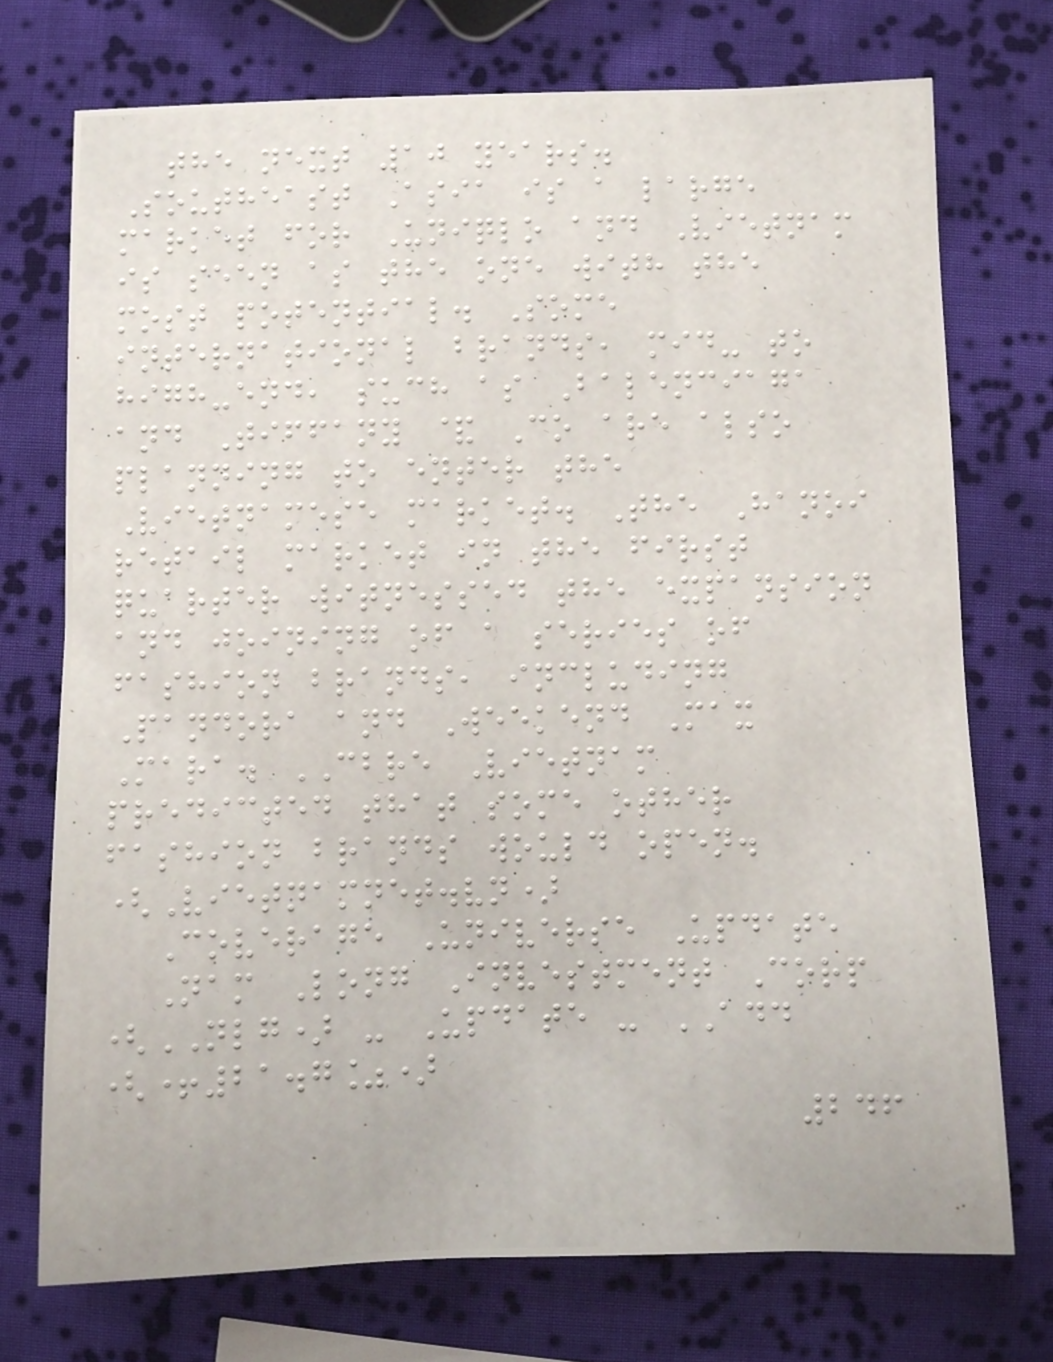the next 10 years.
Southeast Asia is a large
market for Uniqlo and Vietnam
is seen as the one with the
most potential. Some
international brands, mid- to
high-end, such as Balenciaga
and Tiffany & Co are also
planning to enter the
Vietnamese market. The Hanoi
retail market in the first
quarter witnessed the expansion
and joining of a series of
fashion brands, including
Pandora and Weekend Max
Mara. CBRE Vietnam
predicted that some other
fashion brands would open.
(Vietnamnet.vn)
Coverage Universe Update
Nam Long Investment Corp
(NLG) - Update - ADD
(+21.7%)
246
